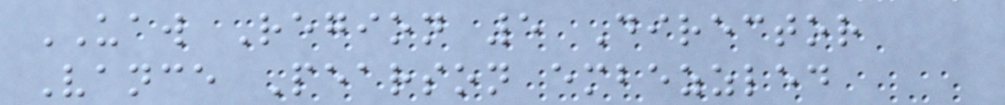UAW Region 5 Director
Vance Pearson embezzled
